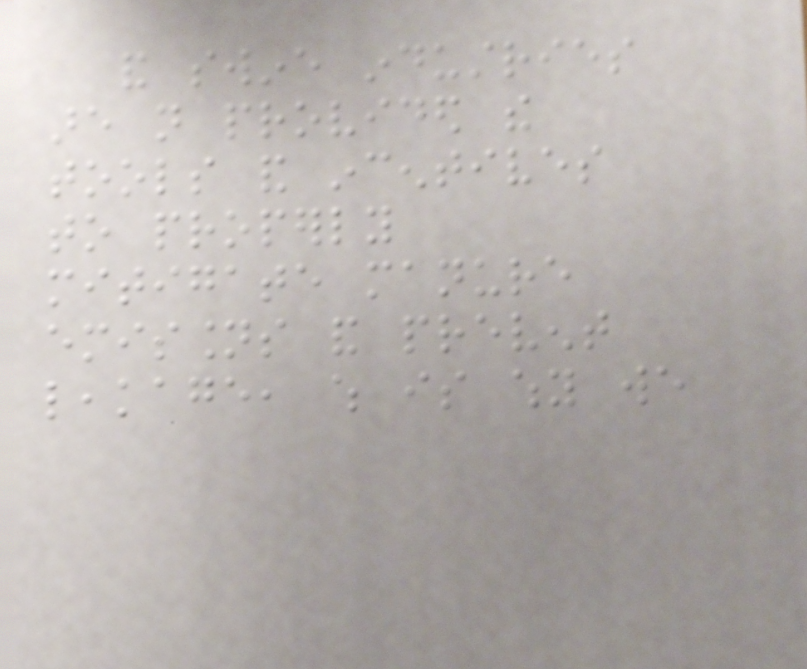and swine industries
are not provided the
tools and incentives
to properly
mitigate manure
emissions and prevent
leakage, which is why we
